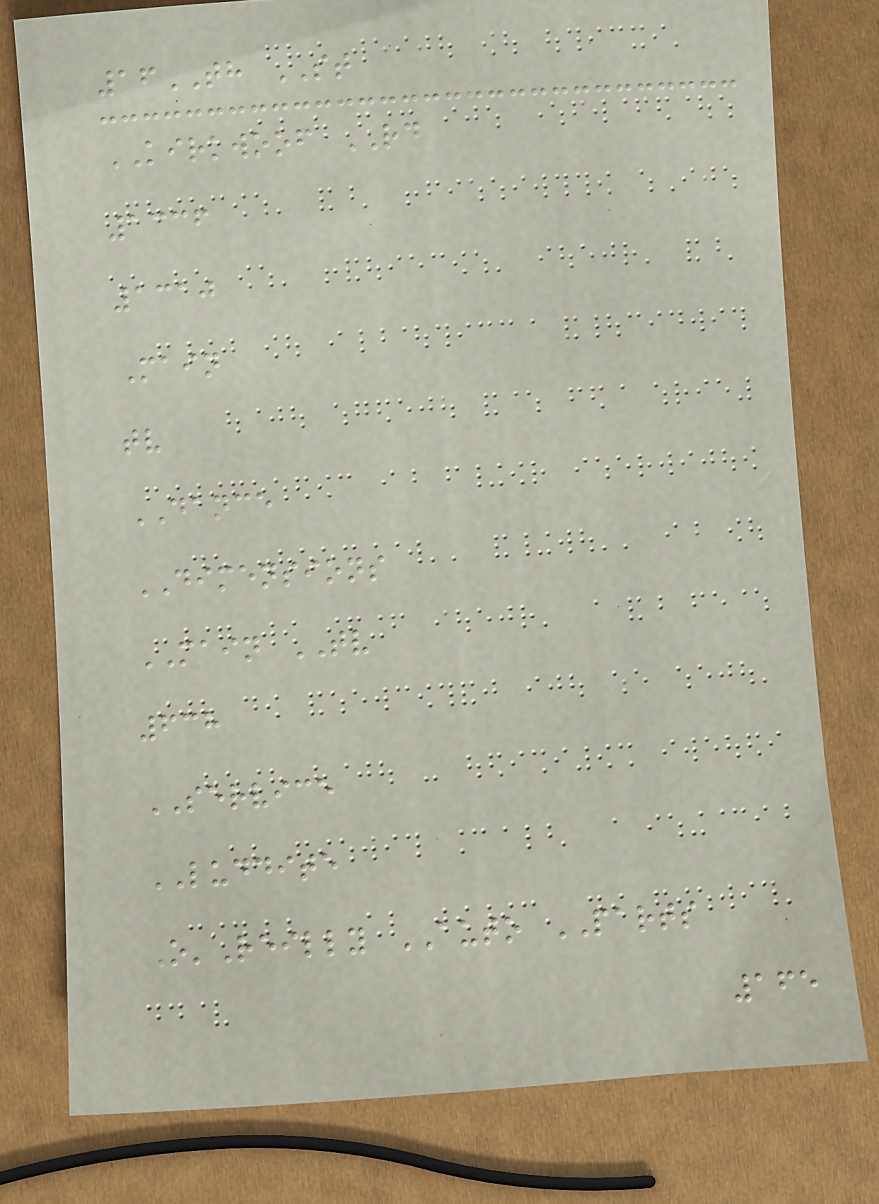16TH ST
KIRKWOOF RD
1336
1310
Main
tv
DANCE
DIMENSIONS
MAIN TV
638
SERVICE
LUDDITE
O'Reilly AUTO PARTS
165
